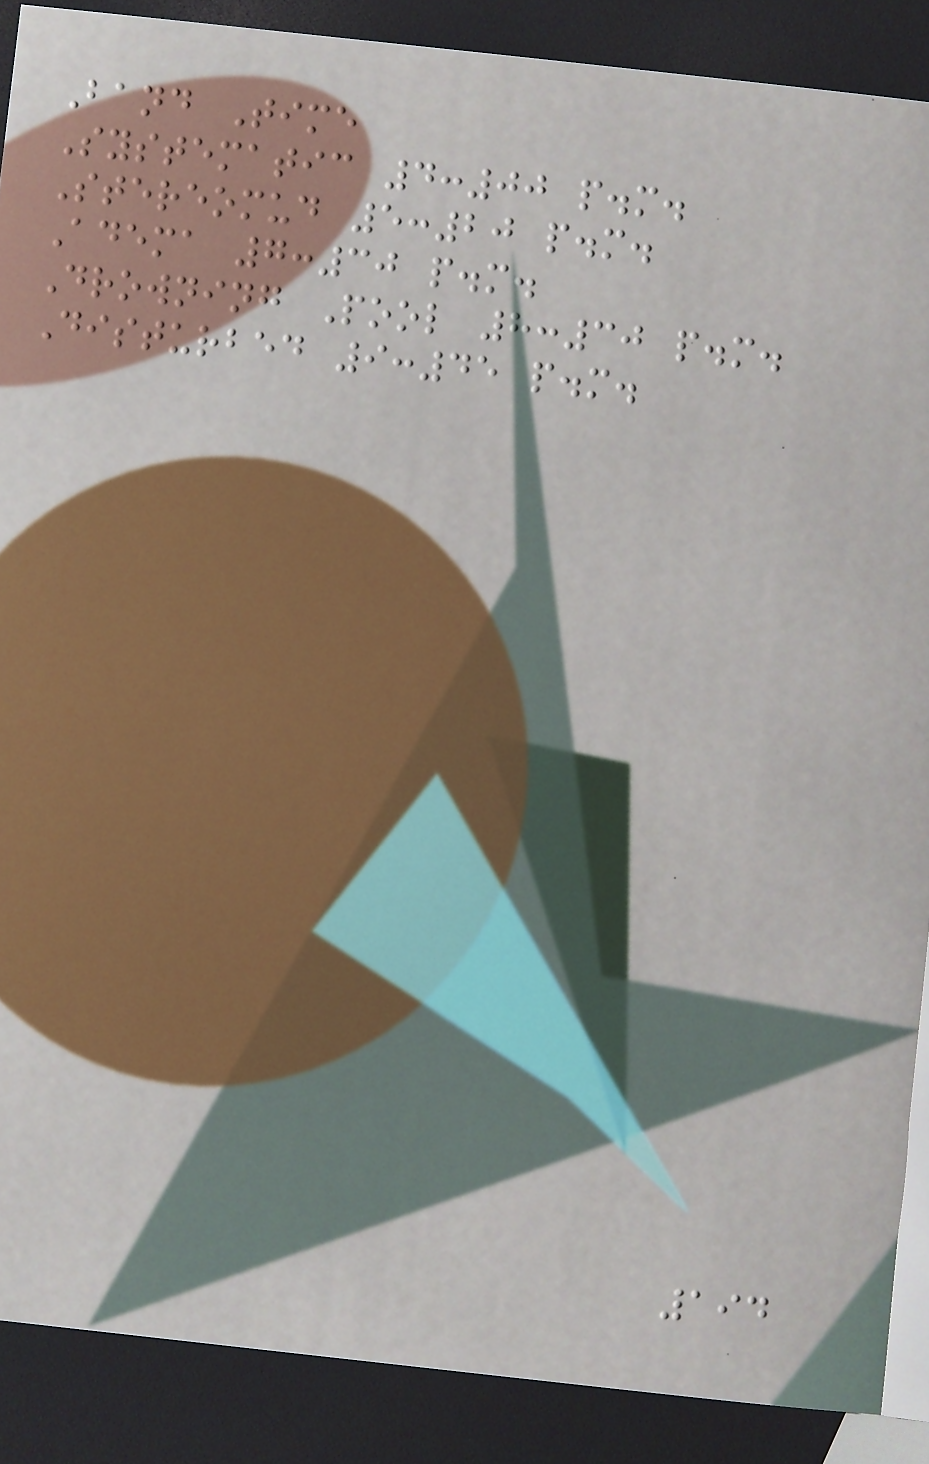Band Time
Systematic 4:00 p.m.
Stereomud 5:20 p.m.
Adema 7:30 p.m.
Drowning Pool 8:30 p.m.
Disturbed 9:45 p.m.
194
